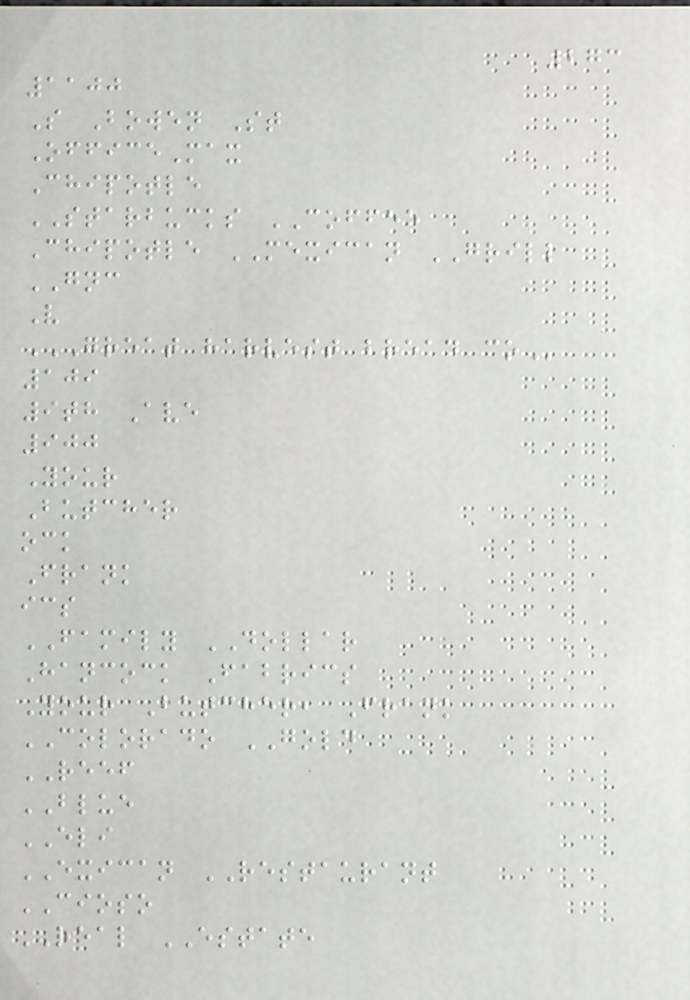273
1100
S Bowen St
OfficeMax
Chipotle
STARBUCKS COFFEE
Chipotle MEXICAN GRILL
GNC
V
GREAT HARVEST BREAD CO
109
9th Ave
900
Your
Butcher
ock
Frank
ics
FAMILY DOLLAR
Hancock Fabrics
Your Butcher, Frank
COLORADO GOLD
REEF
BLUE
ELI
EXICAN RESTAURANT
CIOSO
REAL ESTATE
